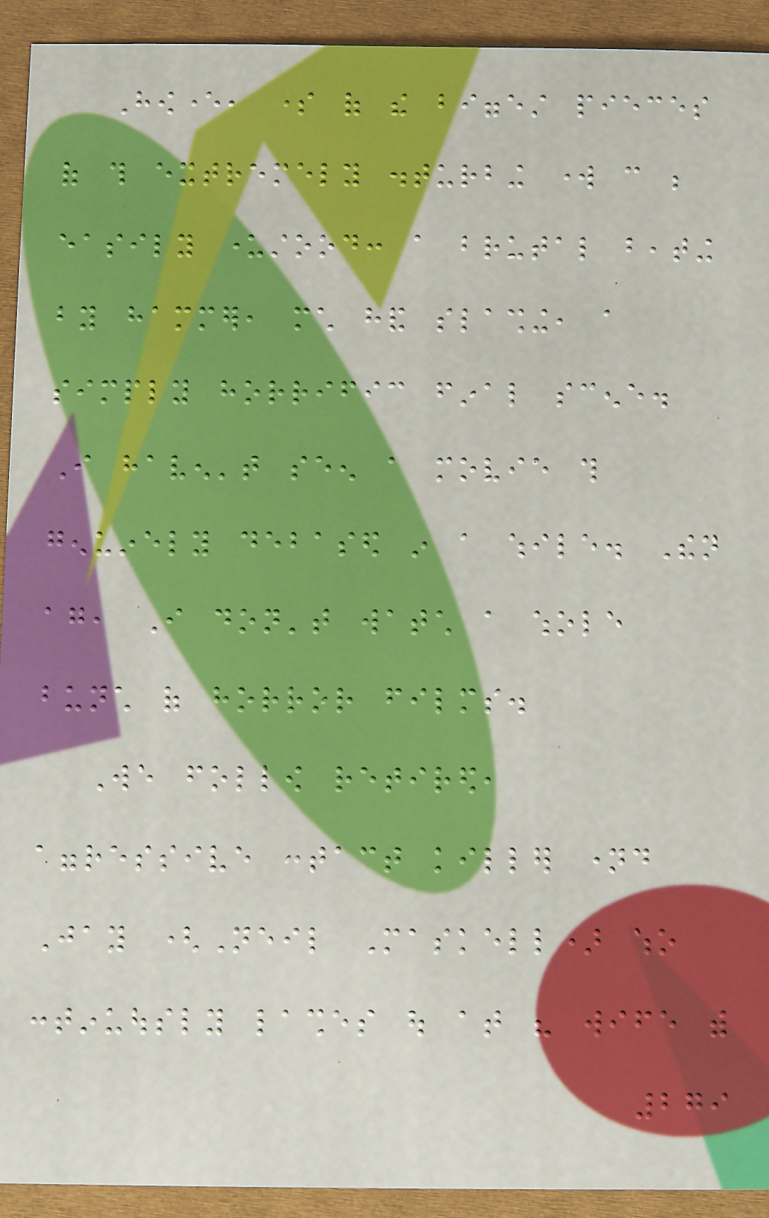However, some of the biggest pieces
of this extremely disturbing work can be
easily understood: a brutal beating
by hammer, much hand slashing, a
simply horrific final scene.
I haven't seen a movie this
genuinely debased in a while. Then
again, I don't watch a whole
bunch of horror films.
We follow retired,
aggressive contact killer named
Jay (Neil Maskell) who
continuously lashes out at his wife with
279
